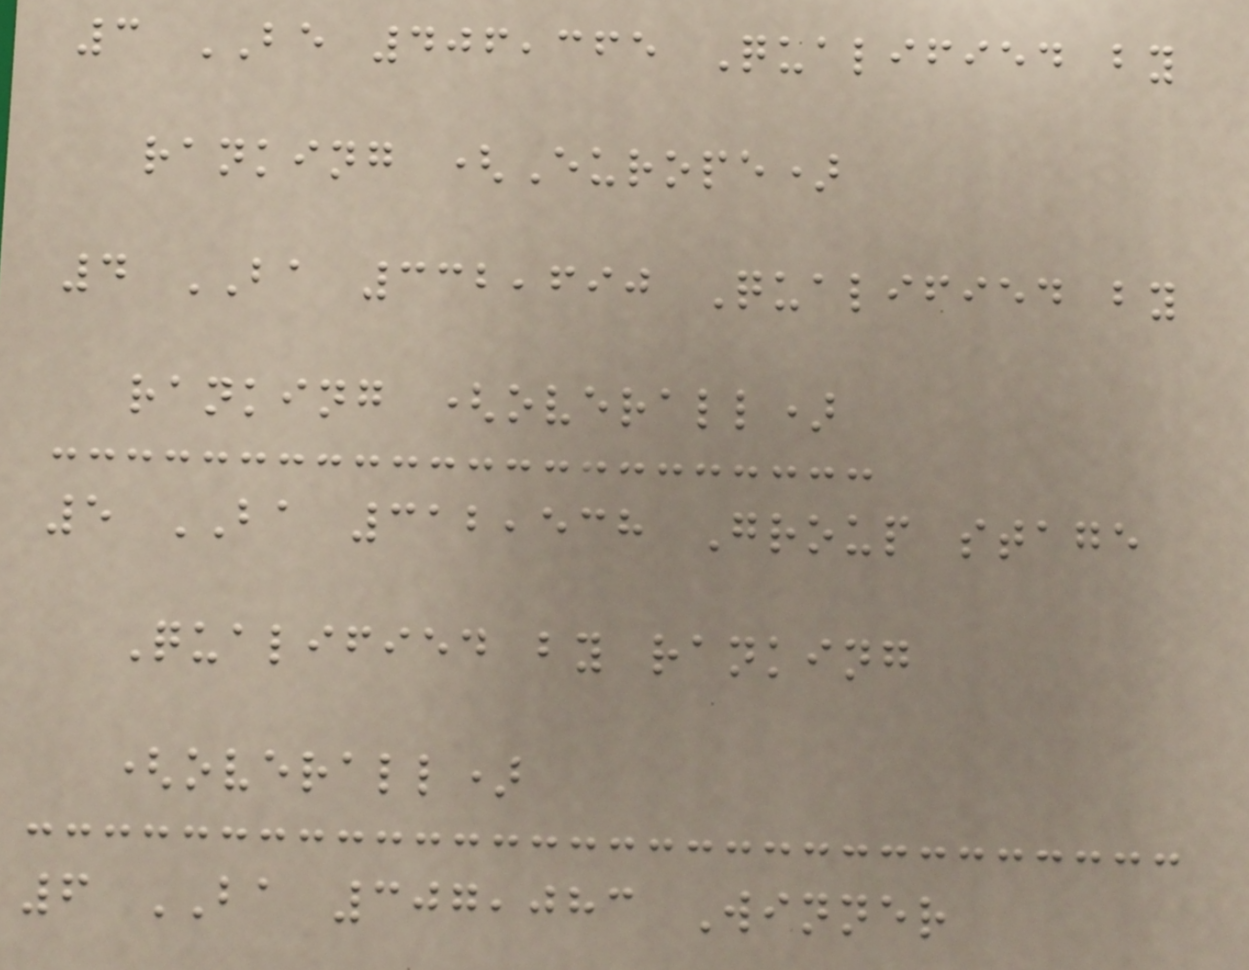3 BE 406,365 Qualified by
ranking (Europe)
4 BA 332,690 Qualified by
ranking (overall)
5 BA 312,538 Group stage
Qualified by ranking
(overall)
6 BA 307,083 Winner
